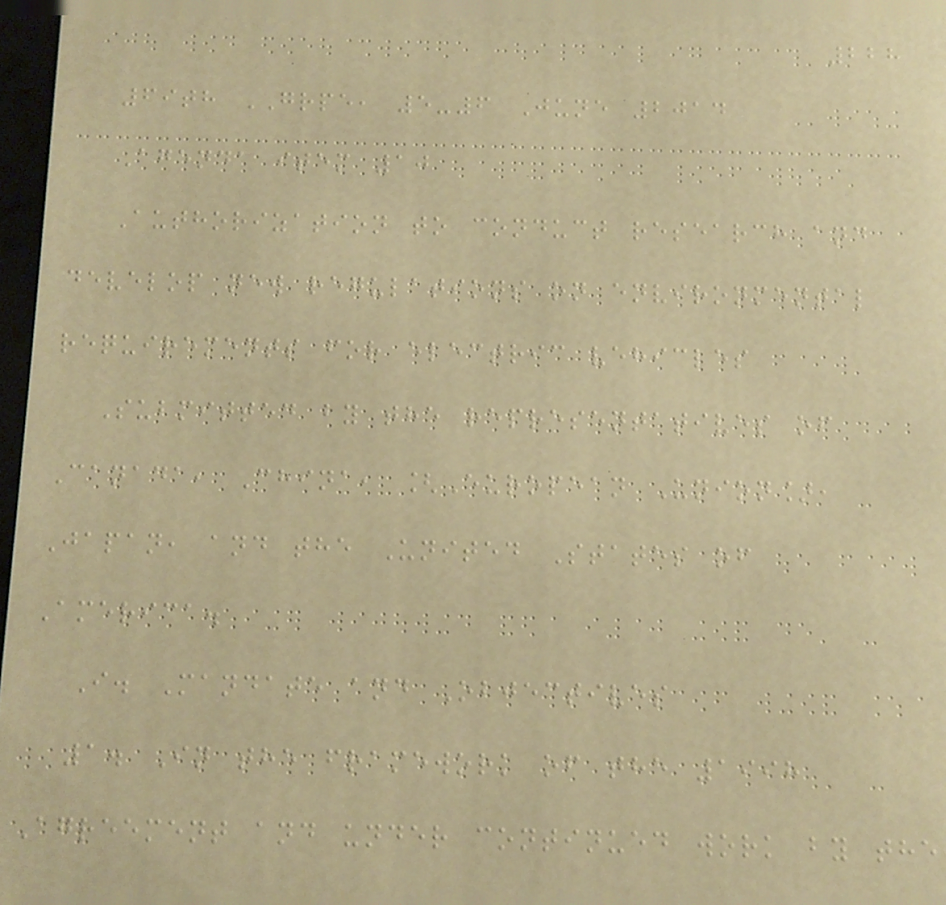228
69th GRPE, 5-6 June 2014
Agenda item 10
Authorization to conduct research and
develop new regulations on environmental
requirements for electric vehicles
Submitted by the representatives of
Canada, China, [European Union],
Japan, and the United States of
America.
I. Mandate and Objectives
1. In the framework of the 1998
Agreement and under continued work by the
